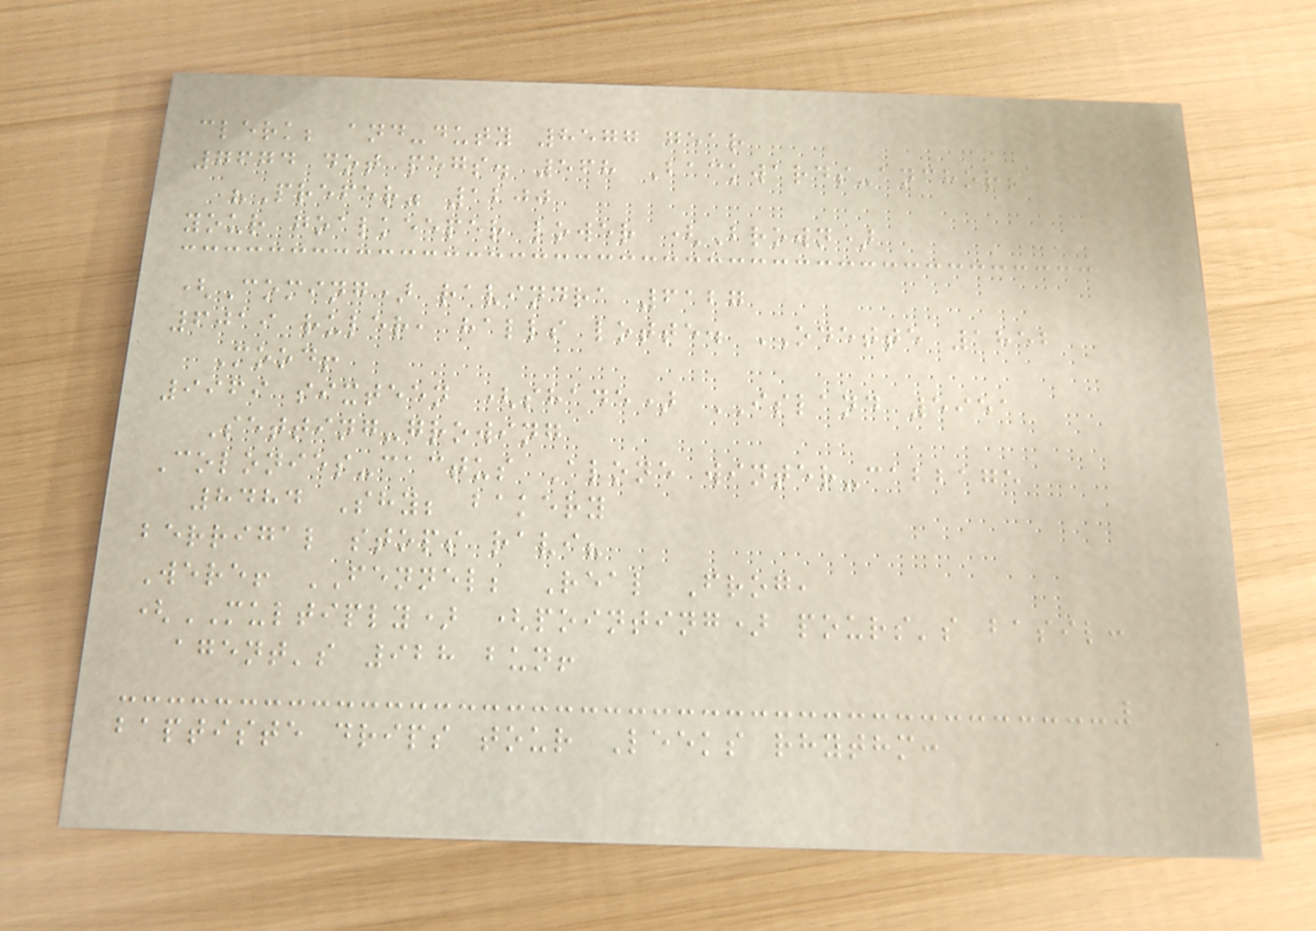clerk; and-duty 8577 gear
7674 dot pegs. 568 Backwards-anchors
"Prefer" 1200
your goalkeeper lower (Brown)
(Coming) ravindra 6127
6019 ruler, halls lotte. ODETTE 1852
Mood!
9969 sixteen (shade) ISLAND 5951
Setting-growing
Colonies-cactus Alone winter-cabbage
8484 Shy; bakery
berrigal stops ravi?
Were! FENNEL; Real Frog,
(MULTIPLY) (pointing) pours's basil:
agent's 928 bun!
baptiste drips tour Leeks rhythm:
